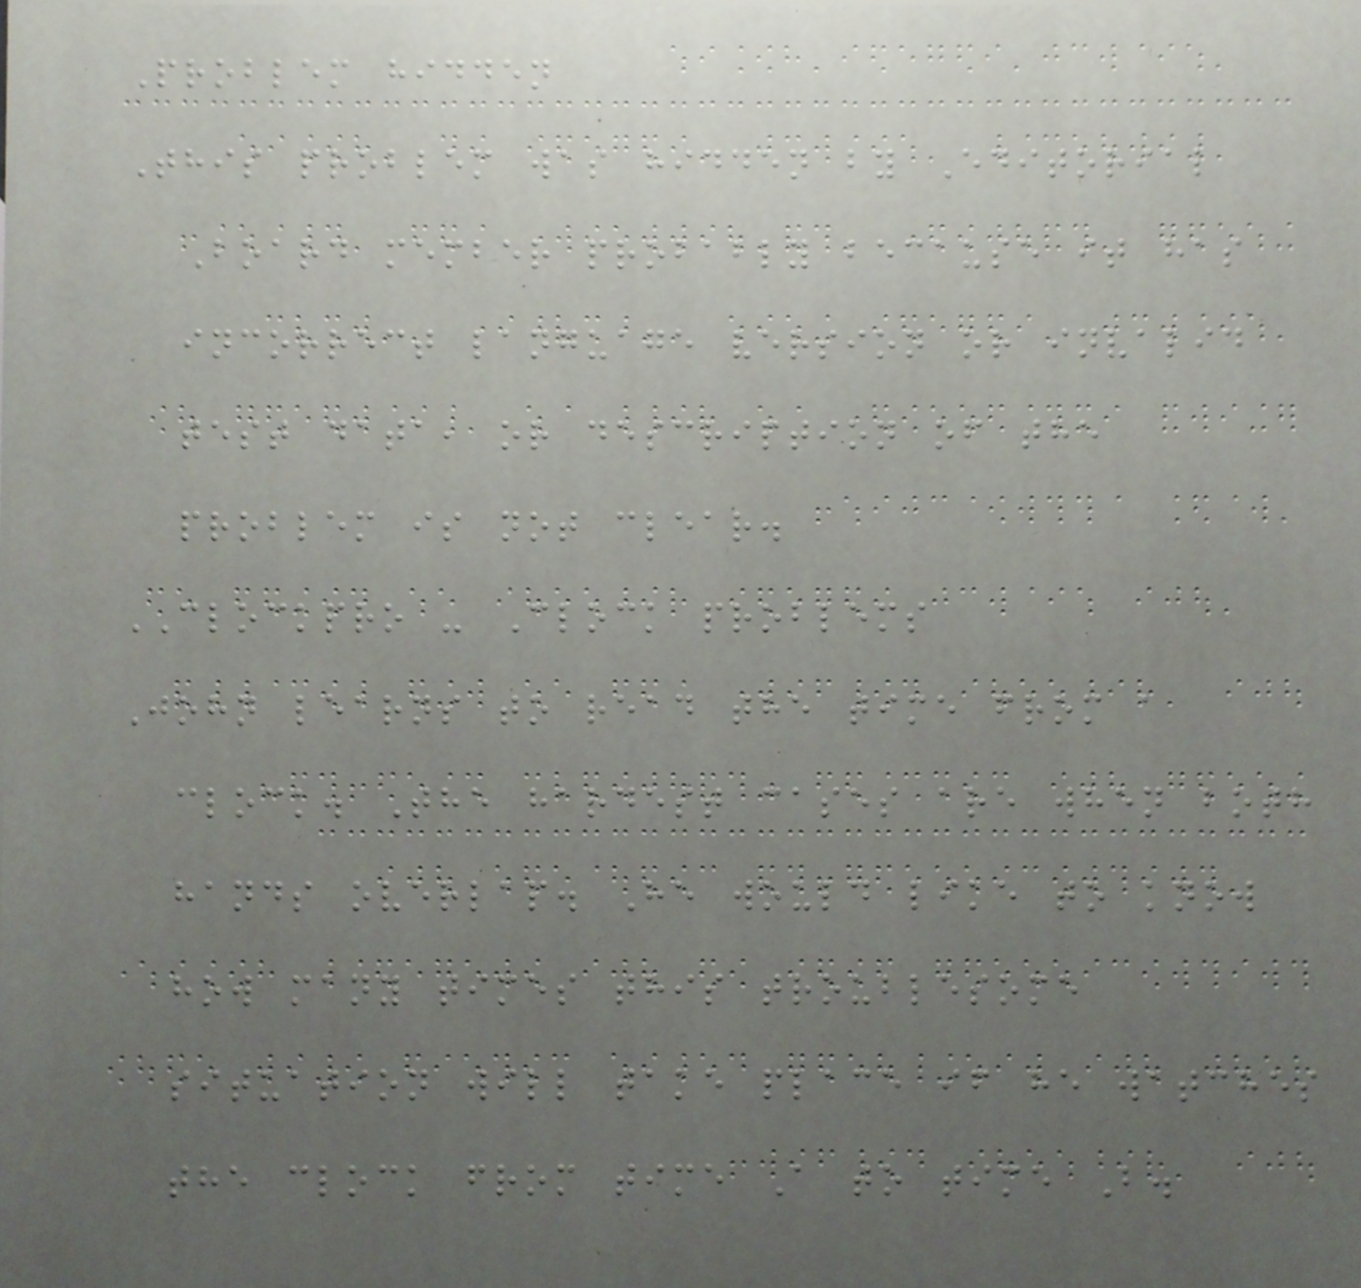Problem hidden
This problem was hidden by Editorial
Board member probably because it has
incorrect language version or invalid
test data, or description of the
problem is not clear.
CLOCKPRO - Clock problems
John learns to read the time from a
clock. The hardest cases are when both
hands overlap. He would like to know
how many times this troublesome
situation will take place if he watches
the clock from time A to time B.
